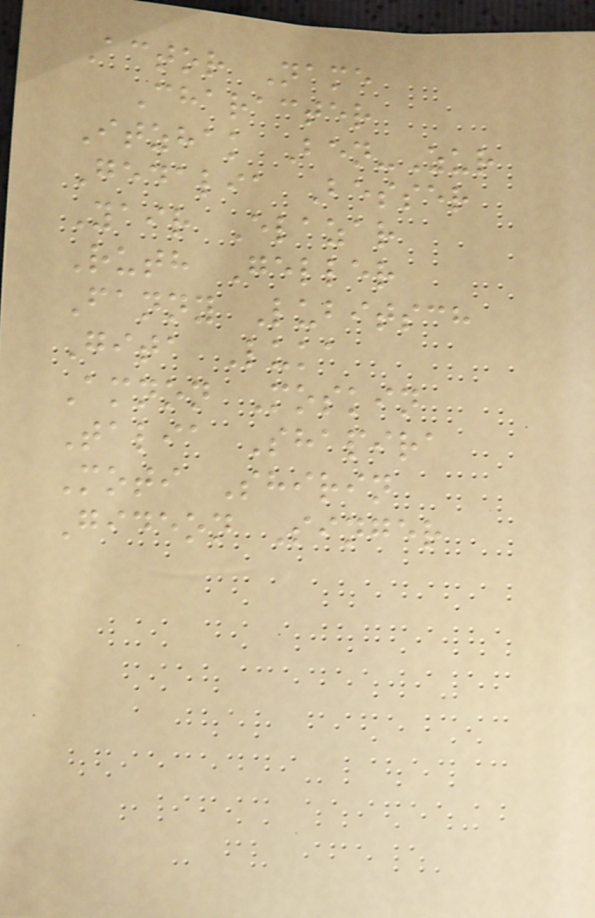Actor Name
Character
Itzhak Ben-Zur
Gedalia Besser
Yair Elazar
Ruth Geller
Fanny Lubitsch
Gita Luka
Amnon Moskin
Talia Shapira
Moti Shirin
Gideon Singer
